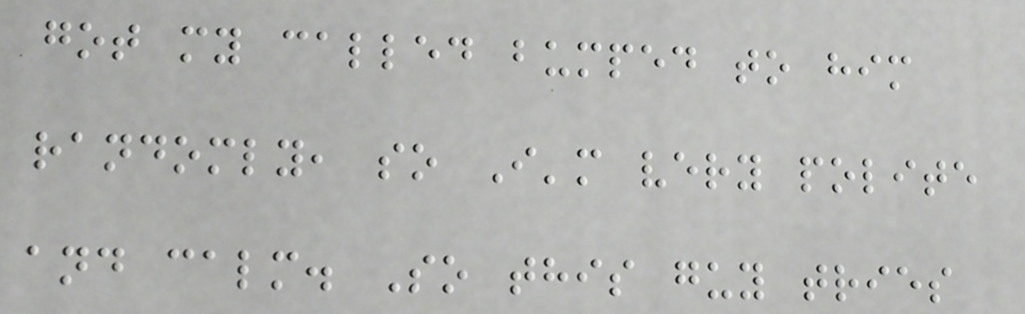got my called bumped to him
randomly, so I'm very polite
and calm. So this guy tries
